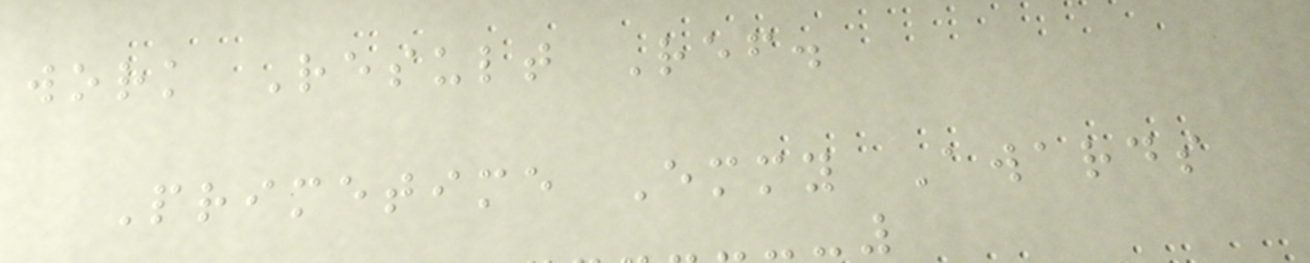work Result Ref.
Primetime Emmy Awards
